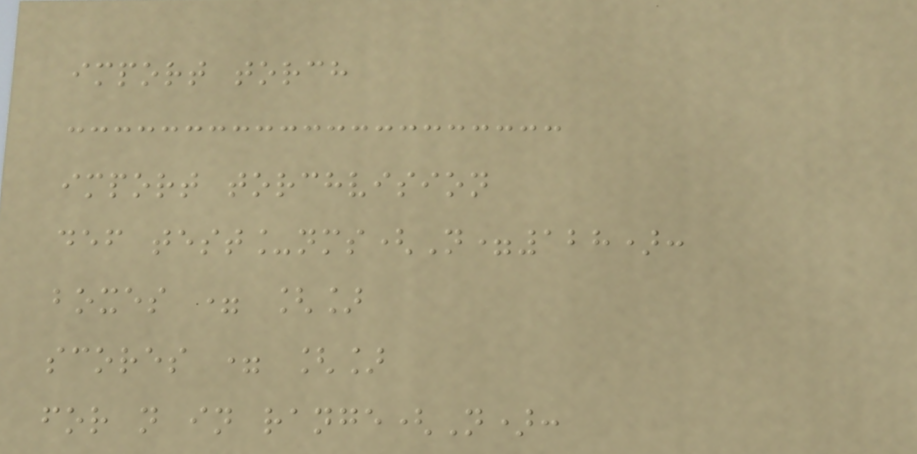import torch
import torchvision
def test_nms(N=128):
boxes = []
scores = []
for n in range(N):
